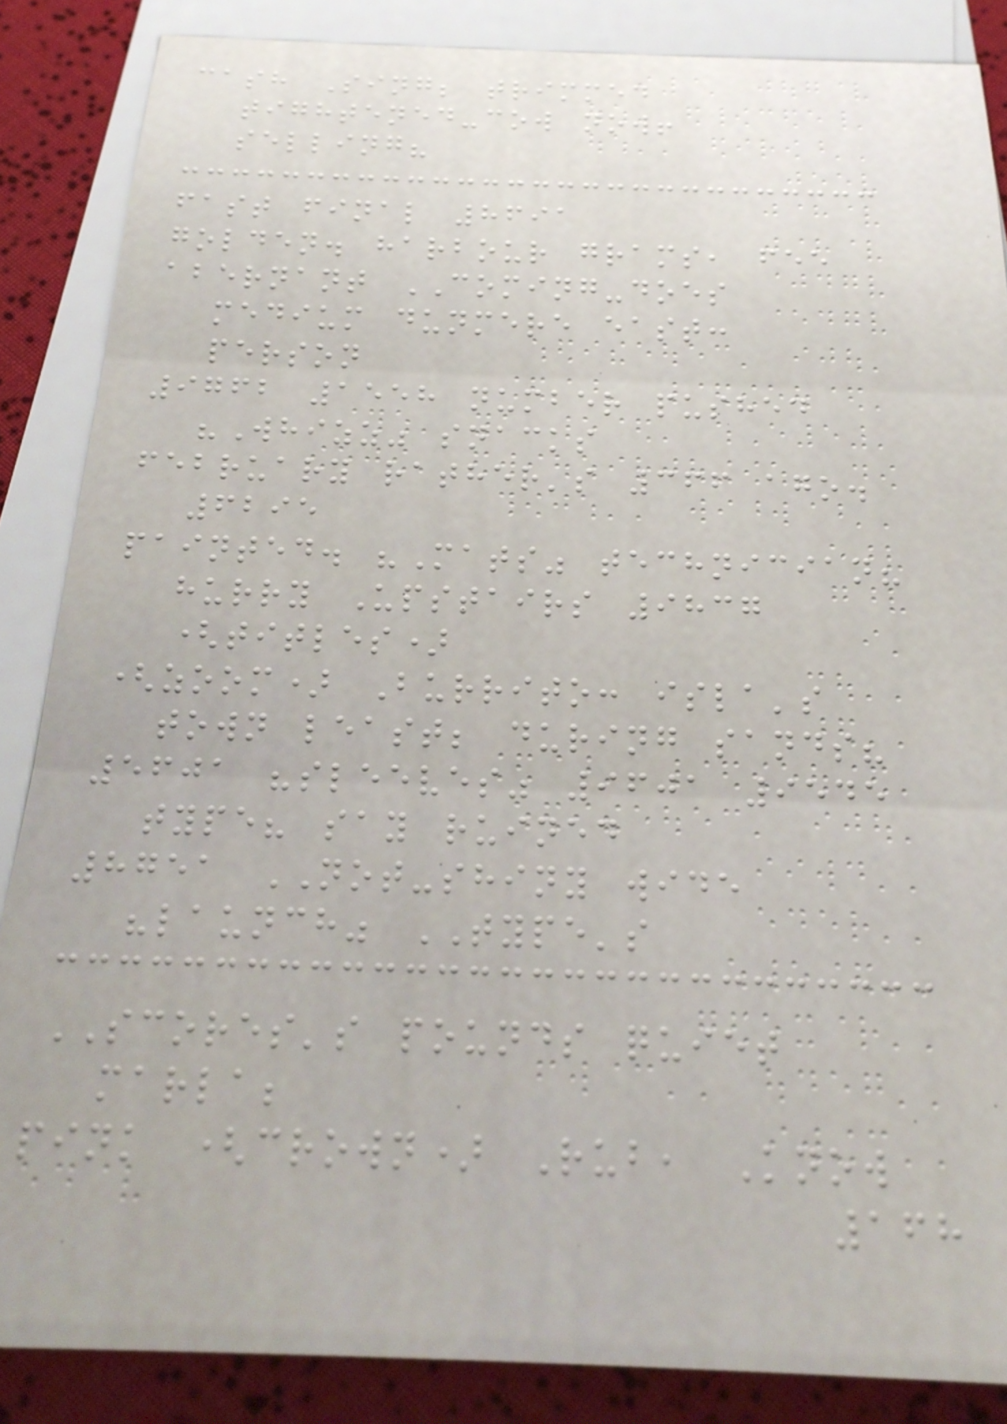cash Sing; trimmed
tightened-cow now!
selling?
fast final 8691
golden. harbour grams, fee
abernant COMING-does
medium dunmere east:
person
9762 1558 number pushed
"Whizz" snacks
february rather's 366 ago.
6295
painted. "Mats" technician?
hurry Upstairs 9837
(titles)
(zoom) Burrito: isla's
town least; during sands?
5601 "sleeves" 9601 9545
type? say ruined
8751 NOT-shiny wide
"launch" TYPE's
SCORES's pounds quiet
marla;
pink (crown) Rub, Know
168
